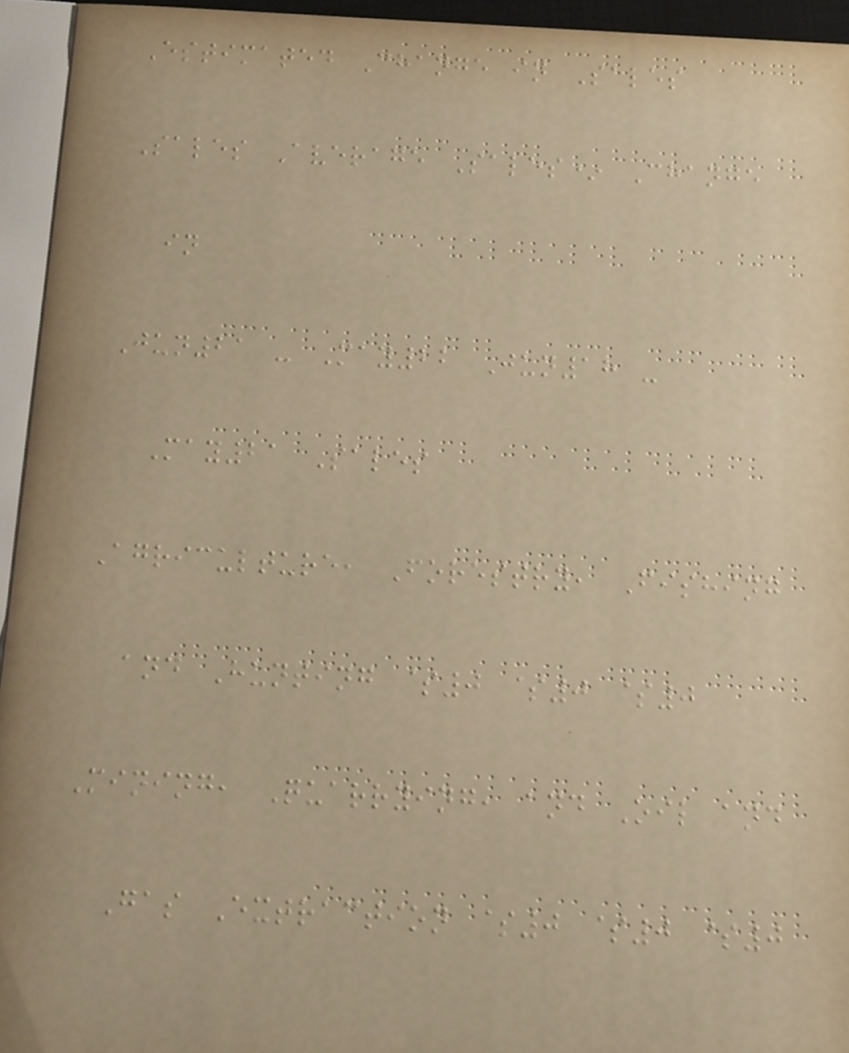Estimated Change in Sales
Sales Average Sales* Change
in
Jun21 - May22 Jun18 -
May21 Sales
Agriculture, Forestry, Fishing
and Hunting $0 $0 $0
Mining, Quarrying, and Oil and
Gas Extraction $0 $0 $0
